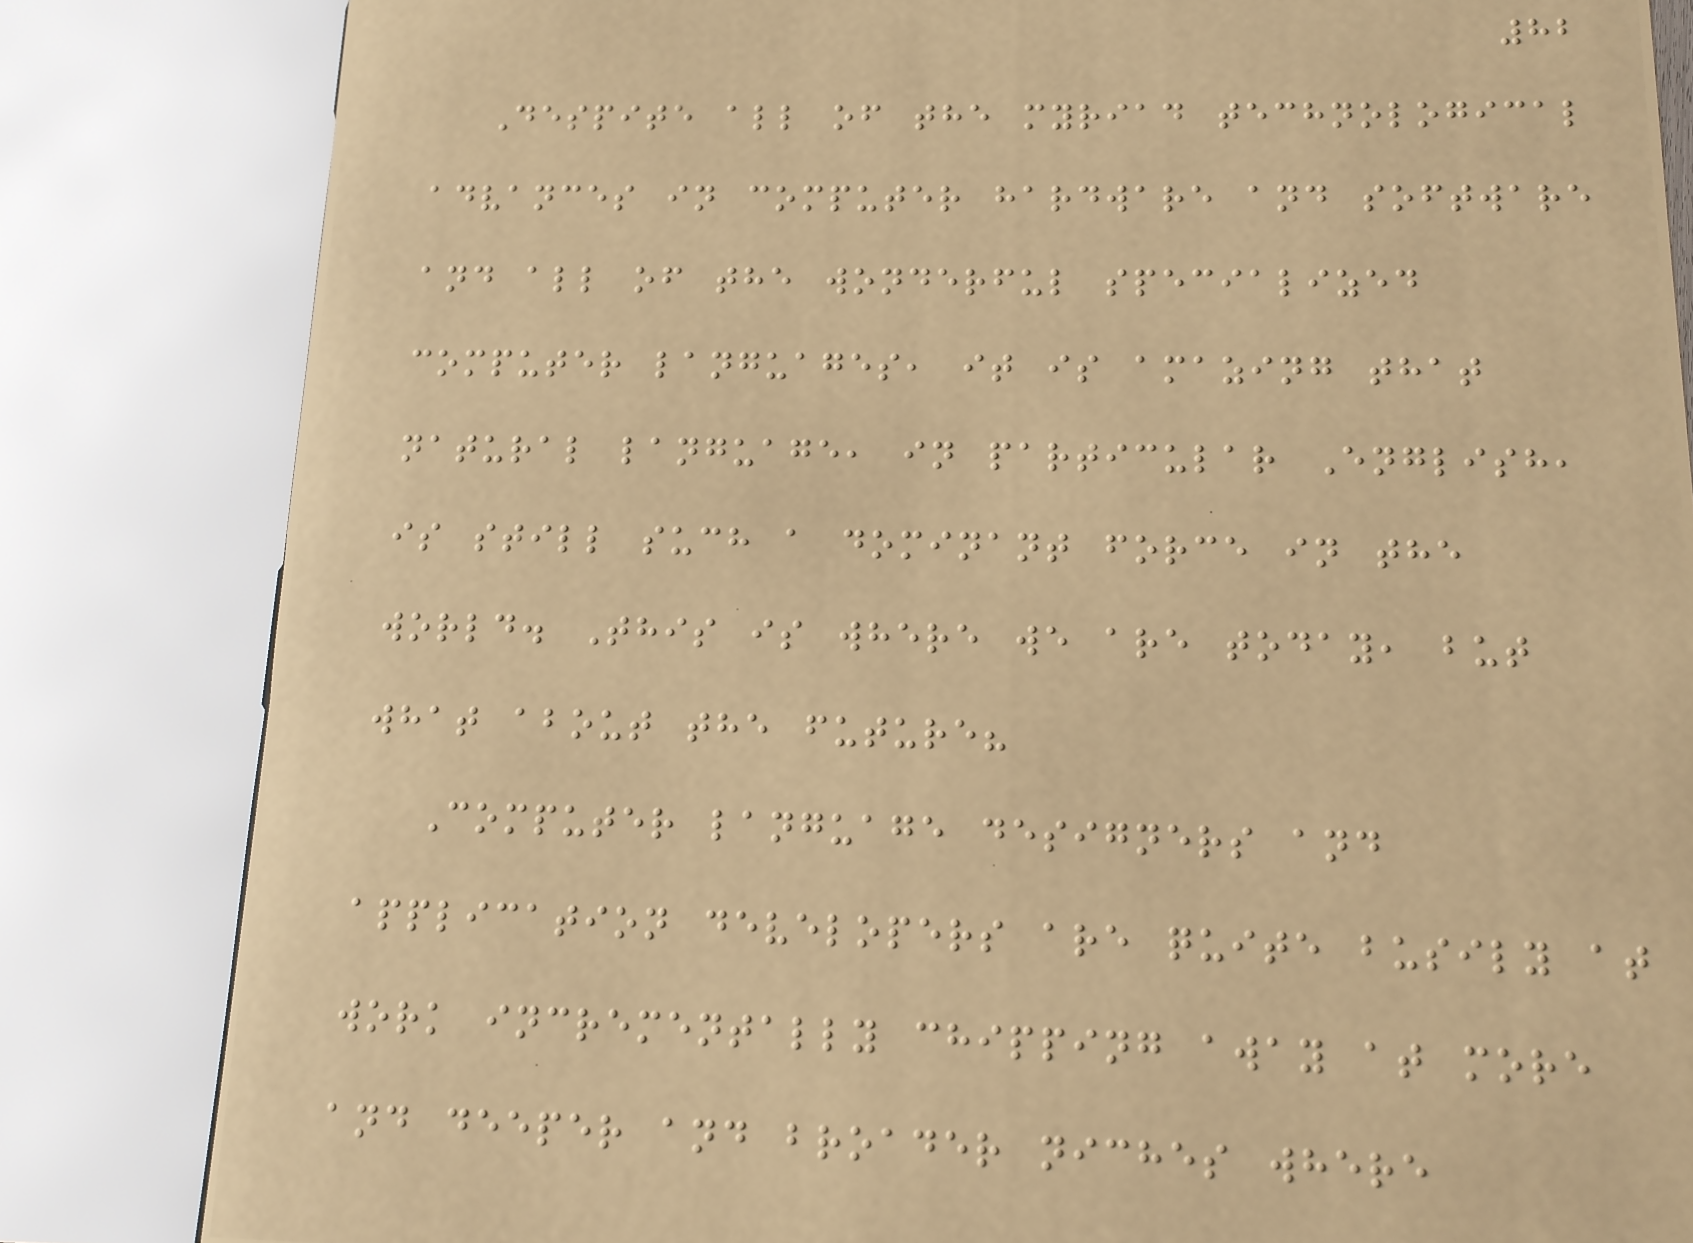82
Despite all of the myriad technological
advances in computer hardware and software
and all of the wonderful specialized
computer languages, it is amazing that
natural language, in particular English,
is still such a dominant force in the
world. This is where we are today, but
what about the future?
Computer language designers and
application developers are quite busily at
work incrementally chipping away at more
and deeper and broader niches where
